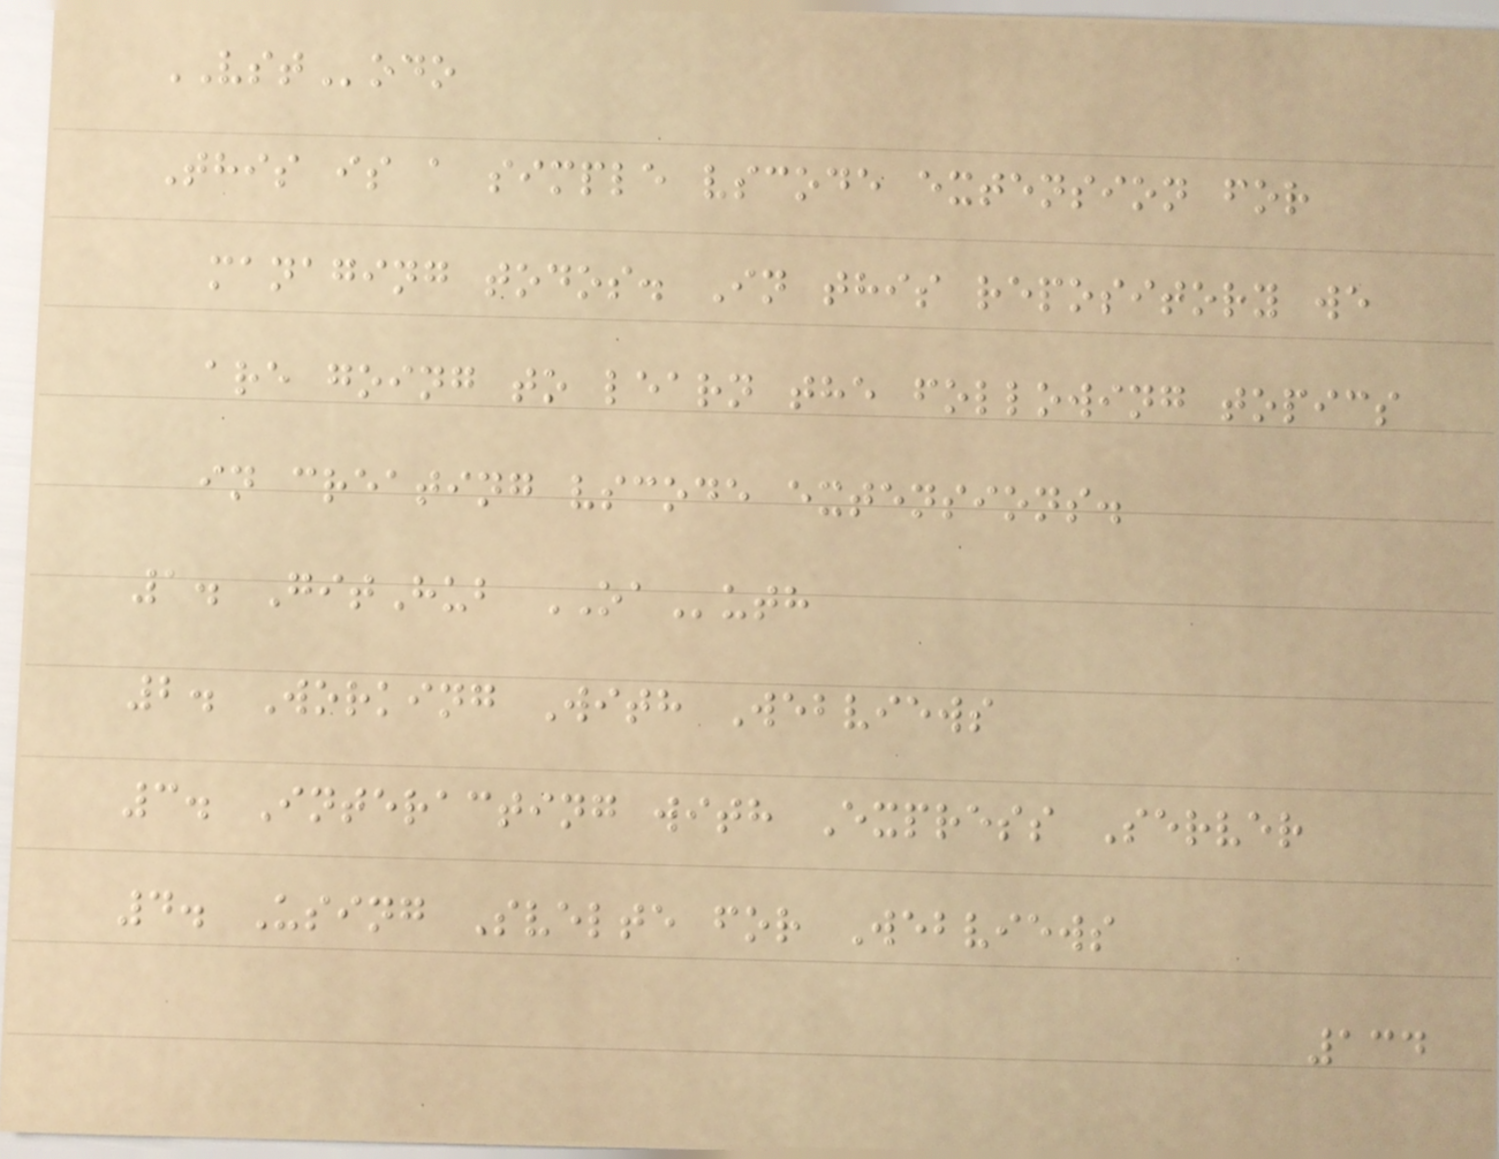VSTodo
This is a simple vscode extension for
managing todos. In this repository we
are going to learn the following topics
in creating vscode extensions.
1. GitHub OAuth
2. Working With Webviews
3. Interacting with Express Server
4. Using Svelte for Webviews
134
